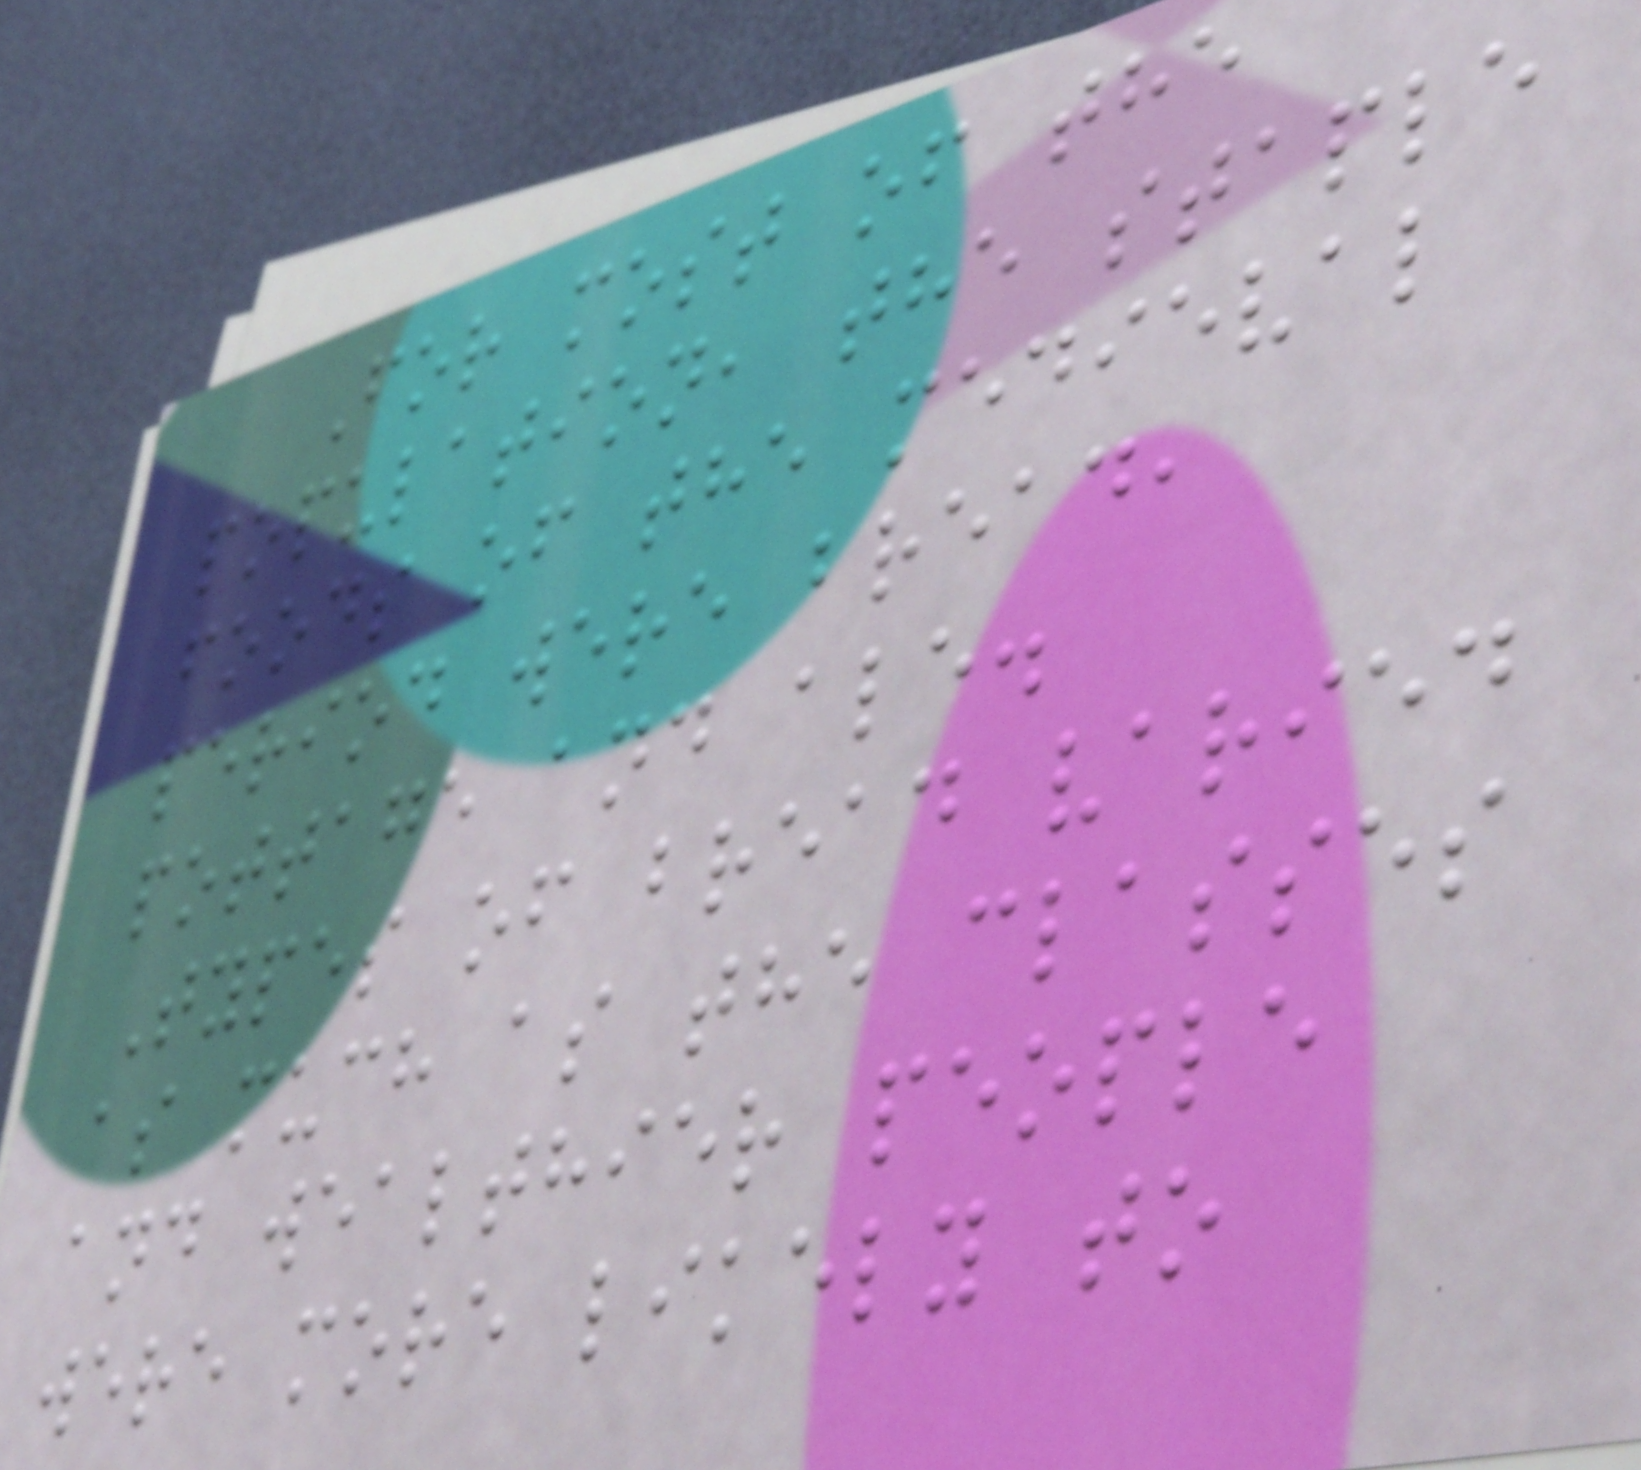For most of the
population, the staple
foods of the medieval
period were bread,
pottage and ale.
Types of bread varied
as much as the classes
and wealthier people
were more likely to
